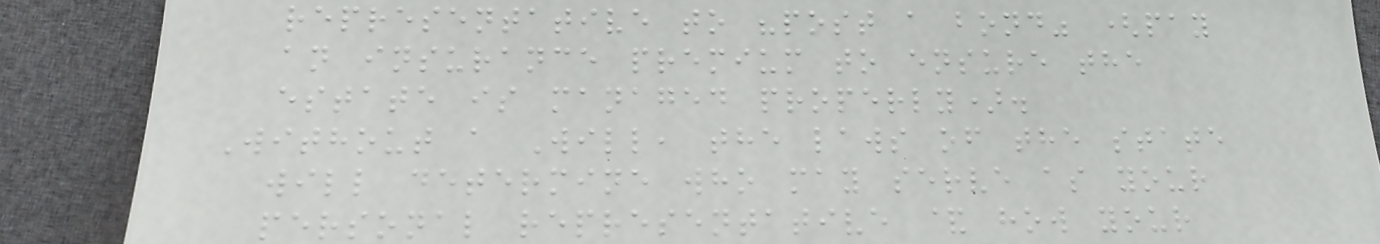representative to "post a bond" (pay
an insurance premium to ensure the
estate is managed properly).
Without a Will, the laws of the state
will determine who may serve as your
personal representative & how your
